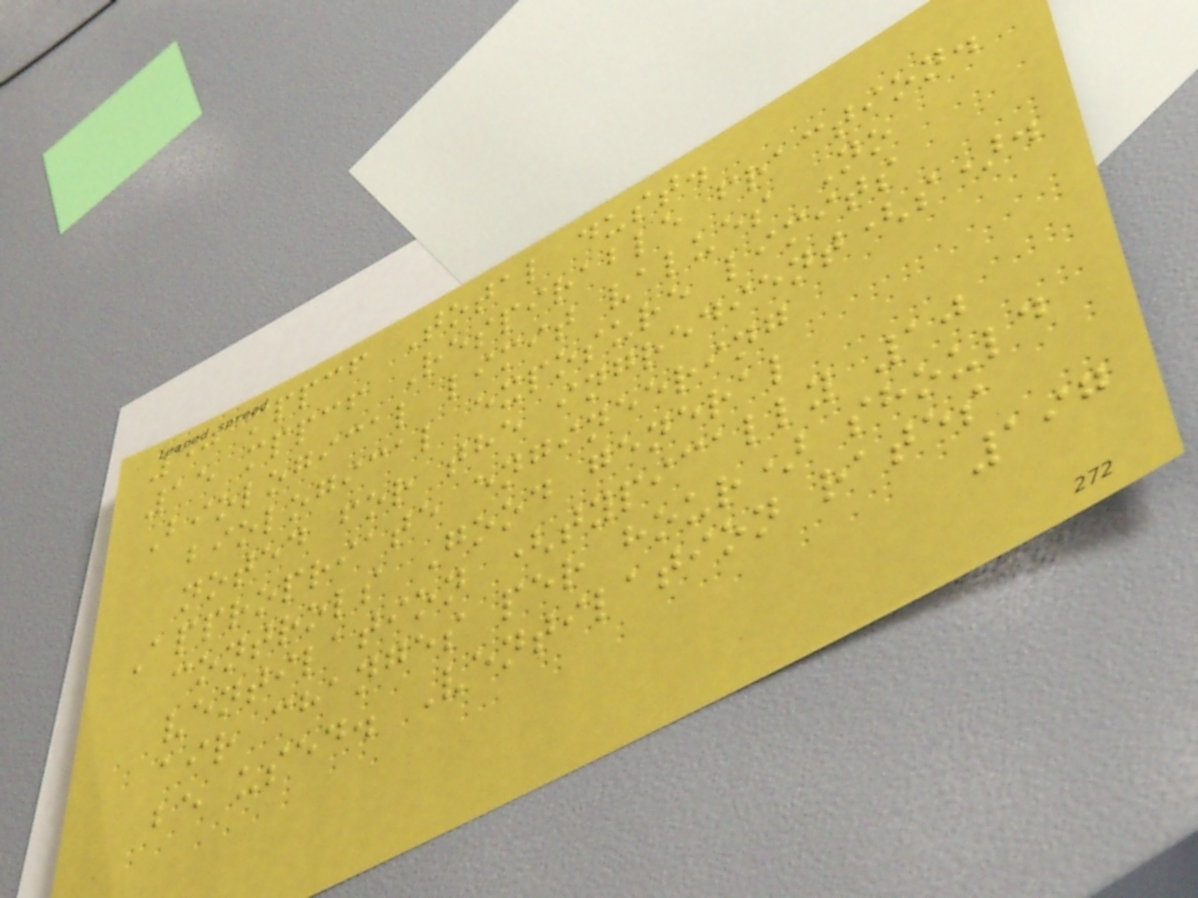50 mppcf Total dust.
15 mppcf Respirable fraction.
Biological limit values No
biological exposure limits
noted for the ingredient(s).
Appropriate engineering
controls Good general
ventilation (typically 10
air changes per hour) should
be used. Ventilation rates
197
